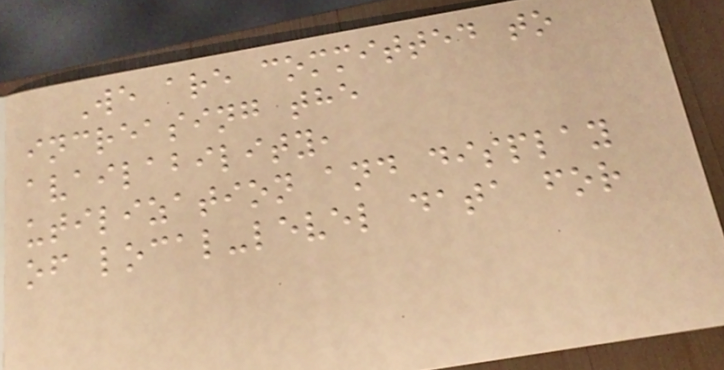We are committed to
increasing the
availability,
utilization and display
of local-level data for
